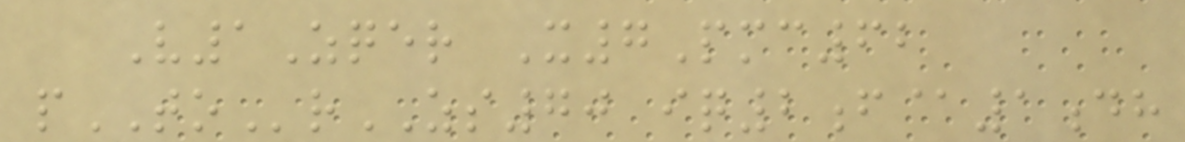V1Zqer X7Pmc62
pTOrZS70 iq2f@1dh
